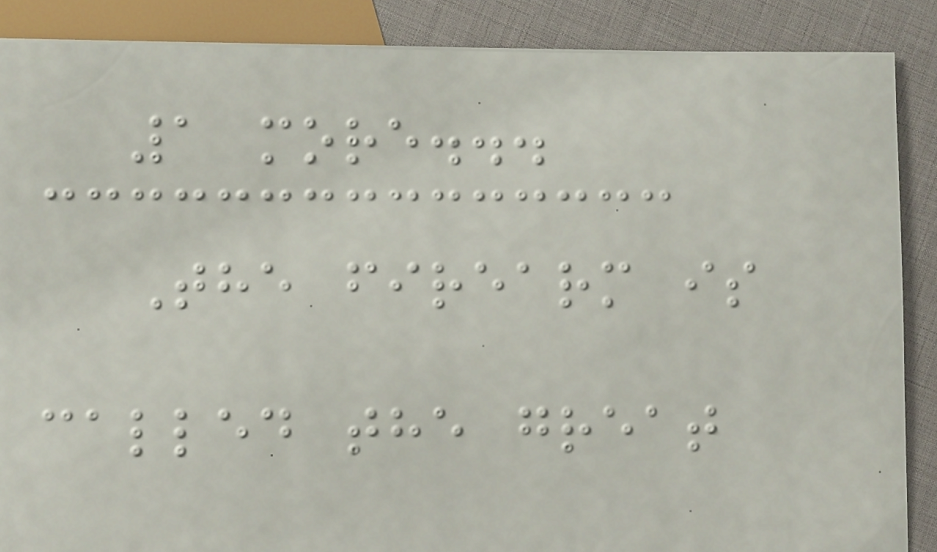1 more...
The firearm is
called the great
